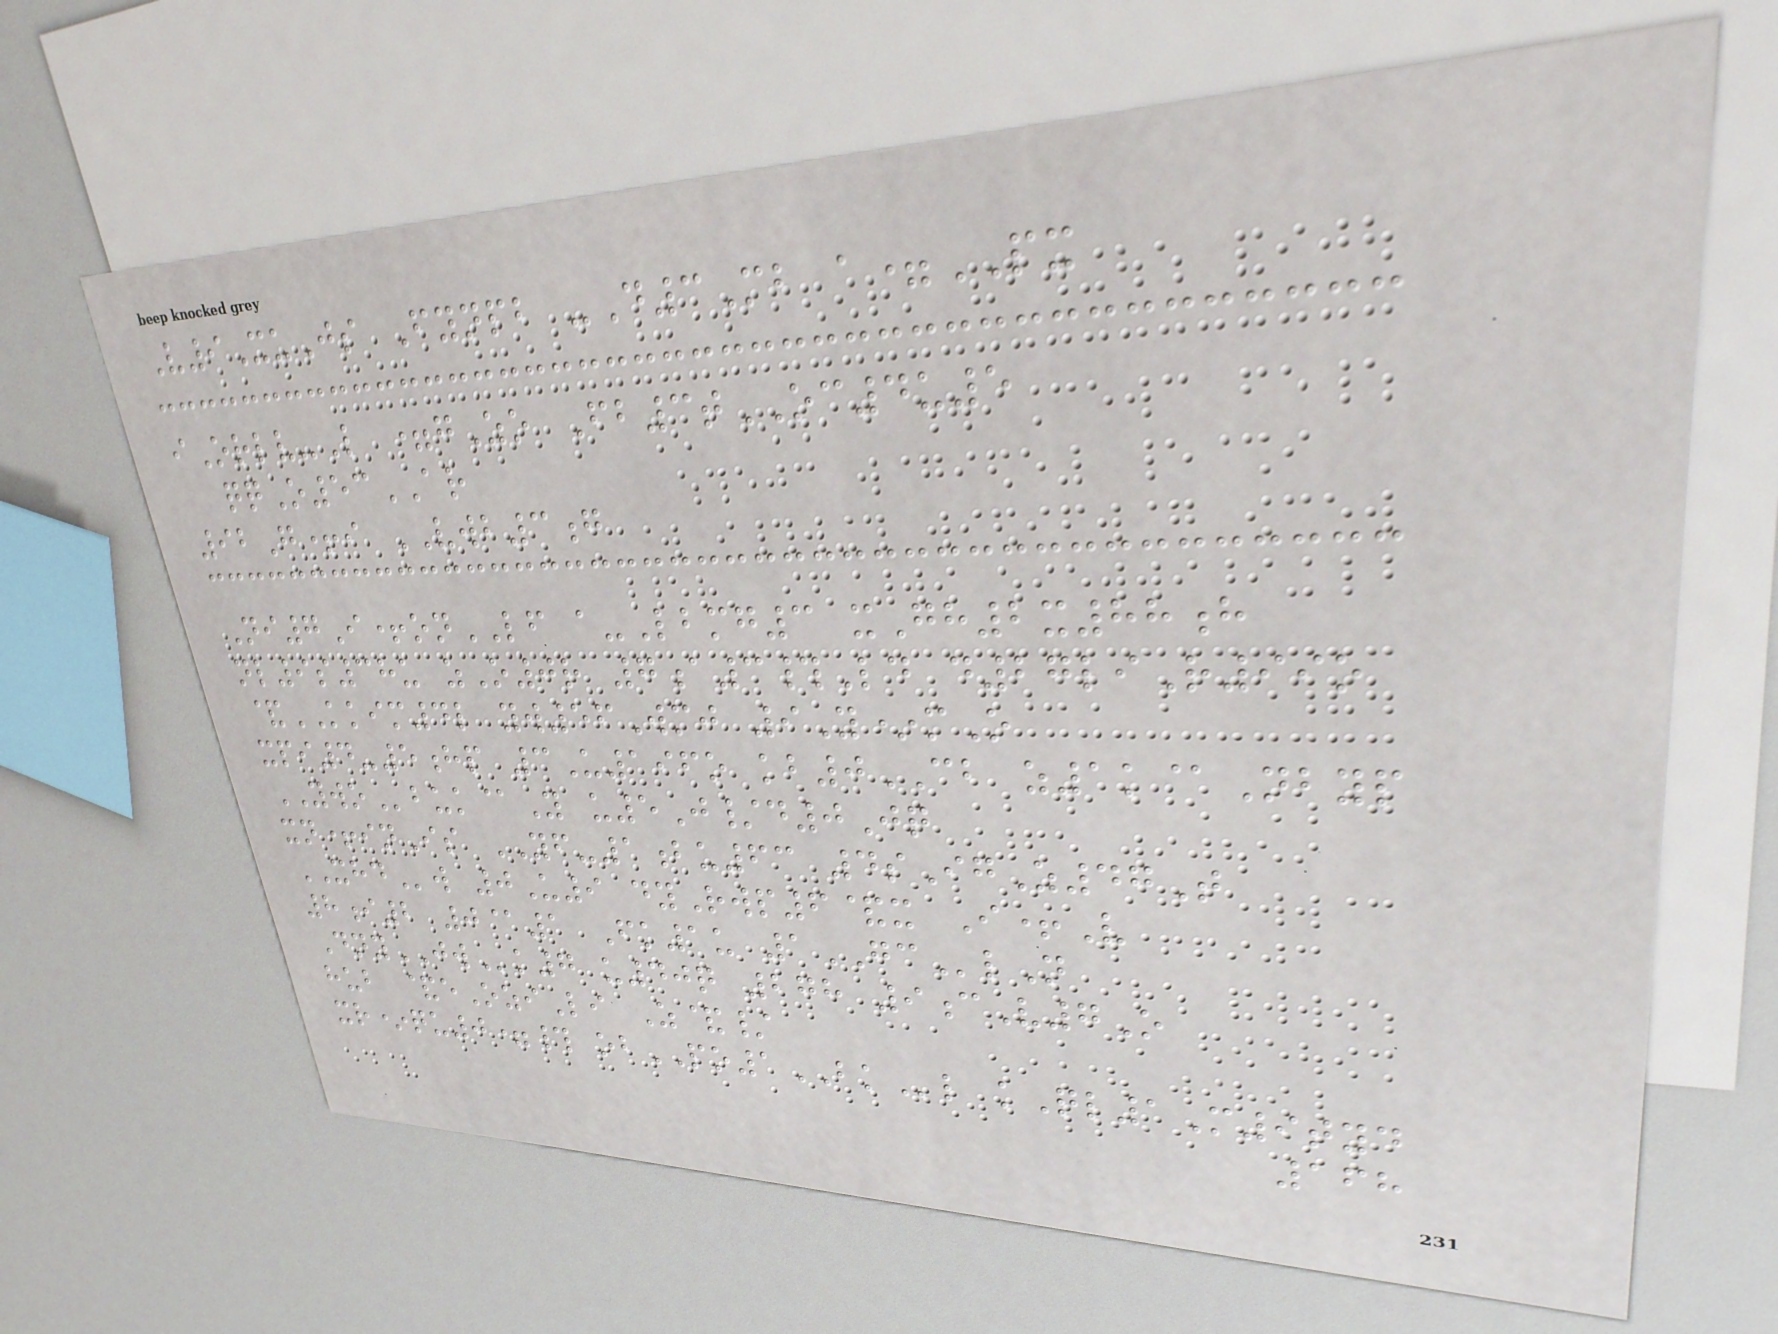V9XuJs Fynpb -D3Mb a=PX
iOrlv-L =gZo Fb3tOC4u5
qqO53AR
92G+i VWB3g
Ni7I+onLF a-Lbmg3 xGh2x88h
nl9s38u zO0r 7a3#Ld d27liR99o
&KKIM4l yw56Wmj 9Y*mO
xpi4-5hp 3U196o kb0CB z1k@Nbyp
YWObuk@Y u5J/d0Jq
xn+inIs YF-1bu63 4sIgZ47T
XHDw 0U9 dyRwp6&x I+V
8i2 0@1 Fk1u 1GClN
DnyJWk7 u40q 278 9cV7O
hub &eOziLi Z&/
xr*qu0=# obPO1BKl kQl1M9tyd
168
